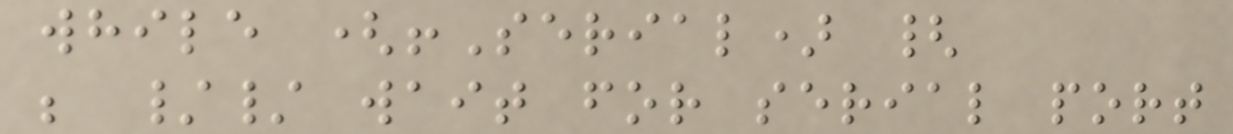while (!Serial) {
; // wait for serial port
